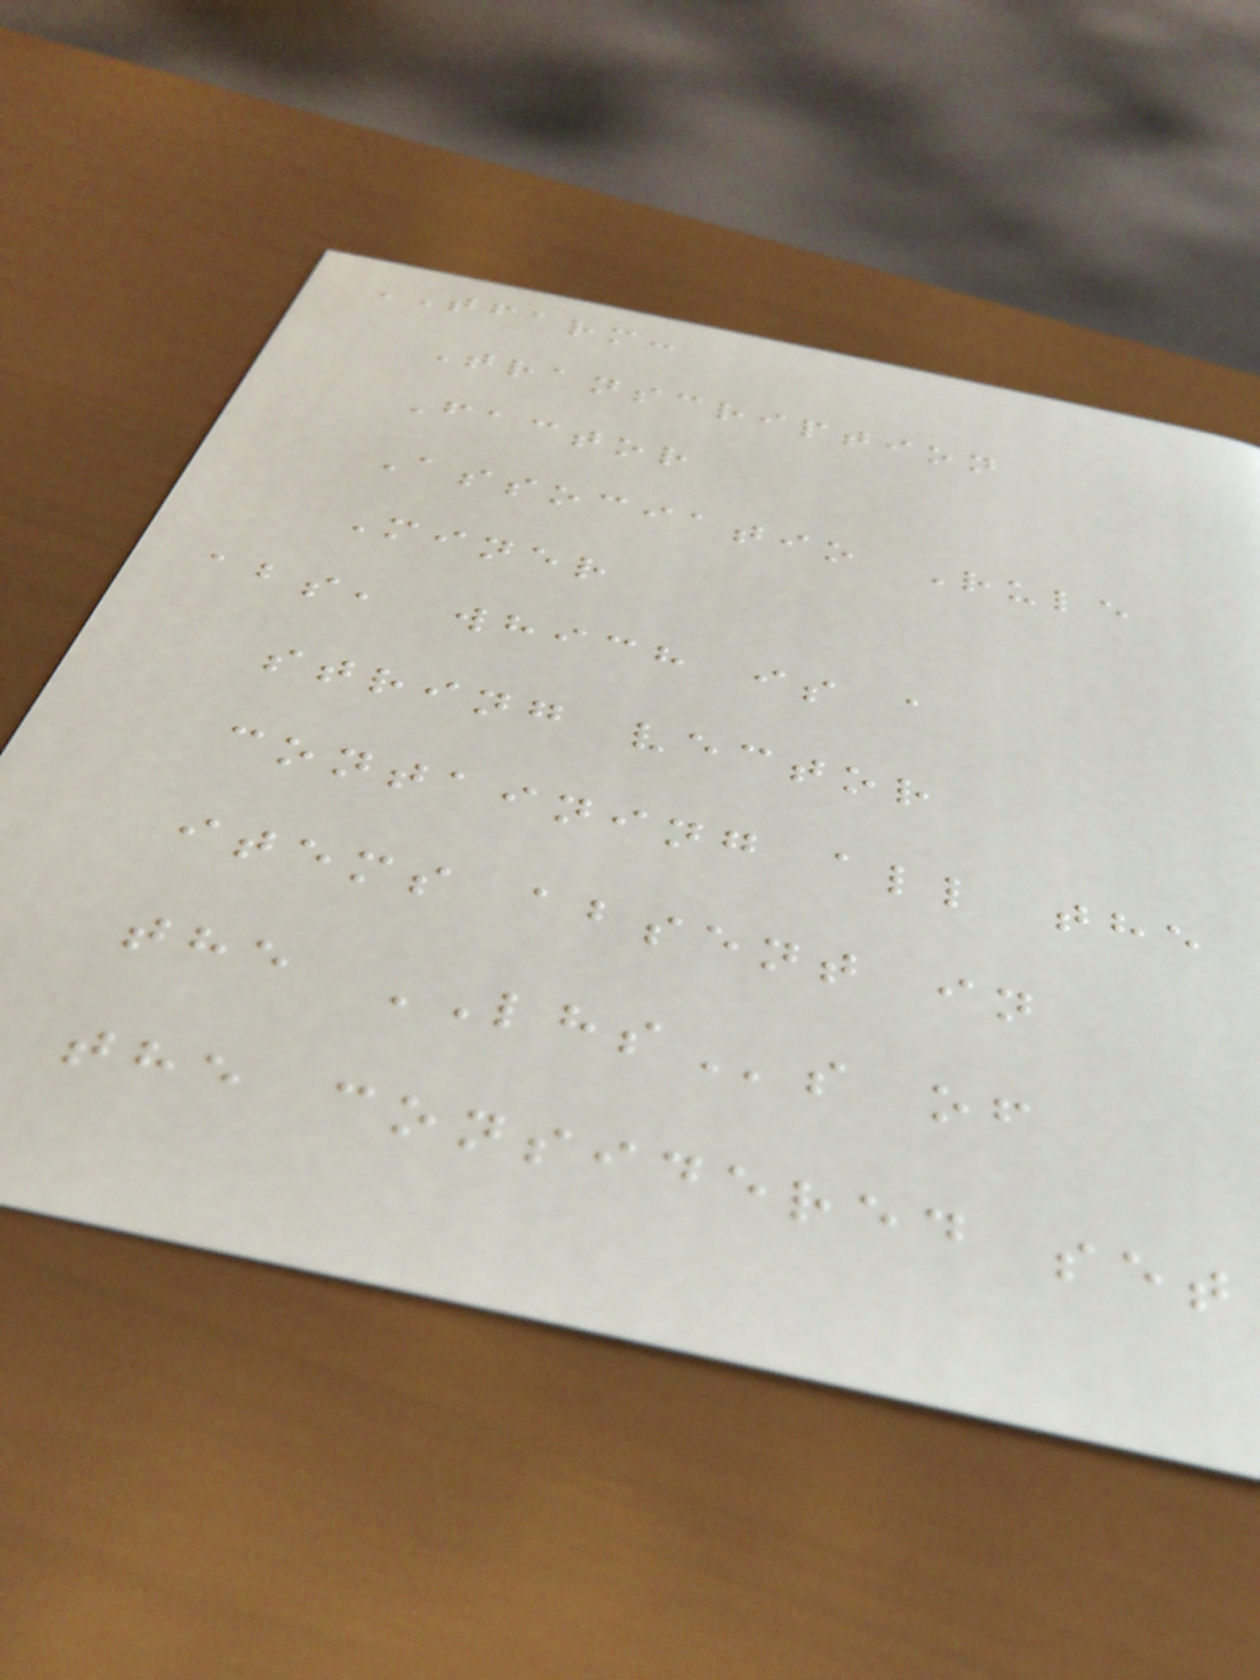TFARM:
Transcription
Factor
Associatio Rule
Miner
abs, which is a
string vector
containing all the
items absent in
the LHSs of
the considered set
